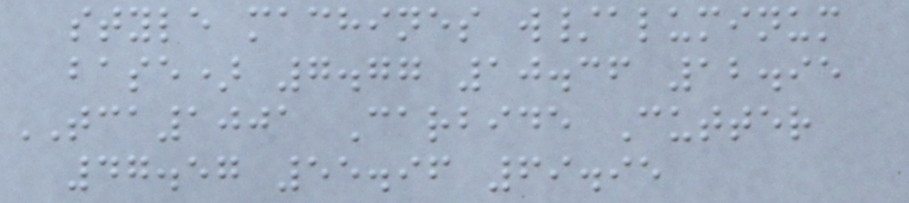style machines w/aluminum
base) 7.77 10.36 12.95
TCA1001 Carbide Cutter
47.57 55.96 69.95
